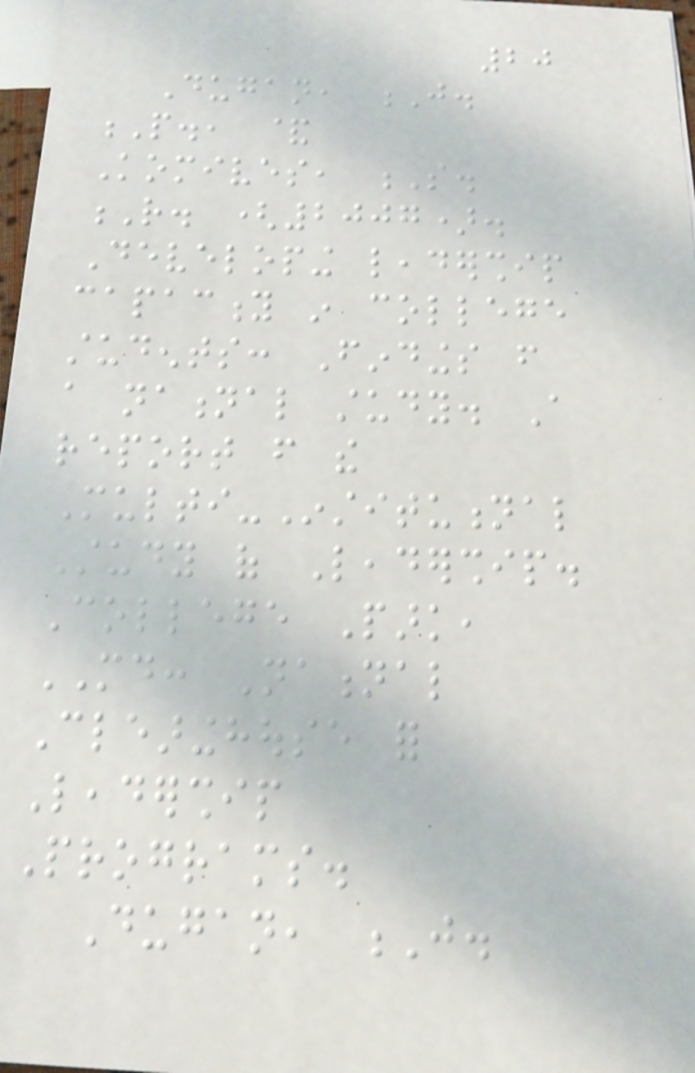20
Dugan, J.
P., &
Komives, S.
R. (2007).
Developing leadership
capacity in college
students: Findings from
a national study. A
report from the
Multi-Institutional
Study of Leadership.
College Park,
MD: National
Clearinghouse for
Leadership
Programs.
Dugan, J.
